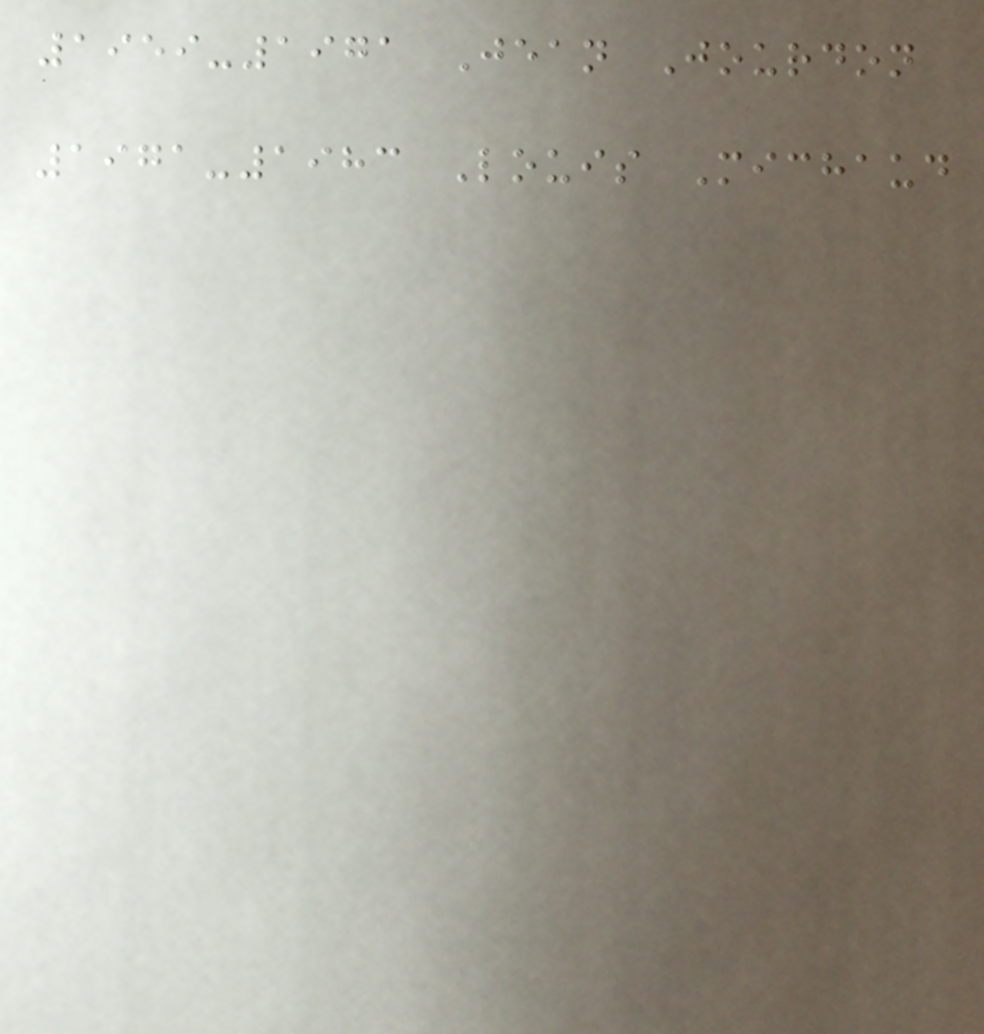1959-1971 Jean Jourdon
1971-1983 Louis Michaud
